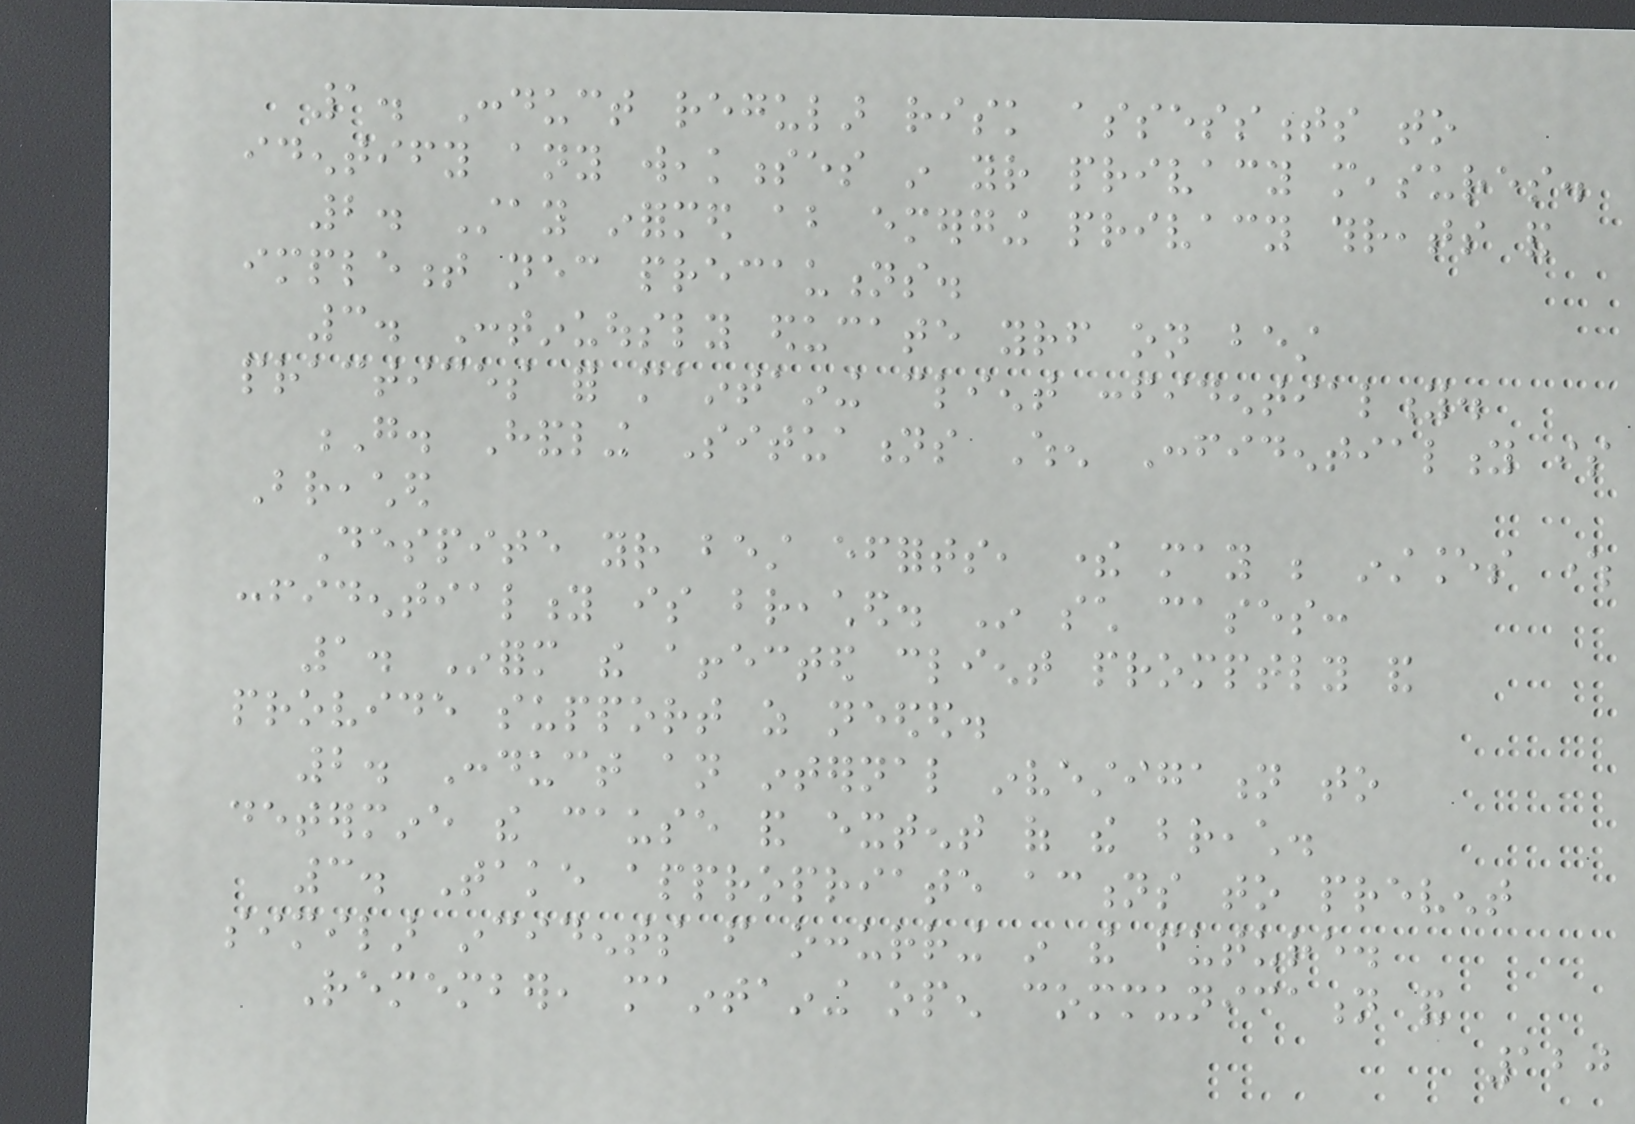1. Conduct regular risk assessments to
identify any weaknesses in your privacy measures.
2. Stay informed about emerging privacy threats and
implement necessary precautions.
3. Continuously educate yourself on best
practices for maintaining client confidentiality.
G. Handling Situations When Confidentiality is
Breached
Despite your best efforts, there may be instances where
confidentiality is breached. In such cases:
1. Inform the affected client promptly and
provide support as needed.
2. Conduct an internal investigation to
determine the cause and extent of the breach.
3. Take appropriate actions to prevent
similar incidents from occurring in the future.
Remember, maintaining open communication and
120
